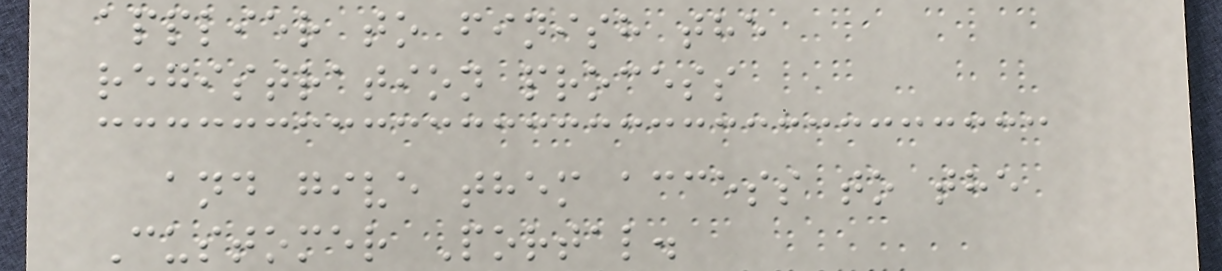applier to finish the
registration process
and give them access to the
Customer Portal.
